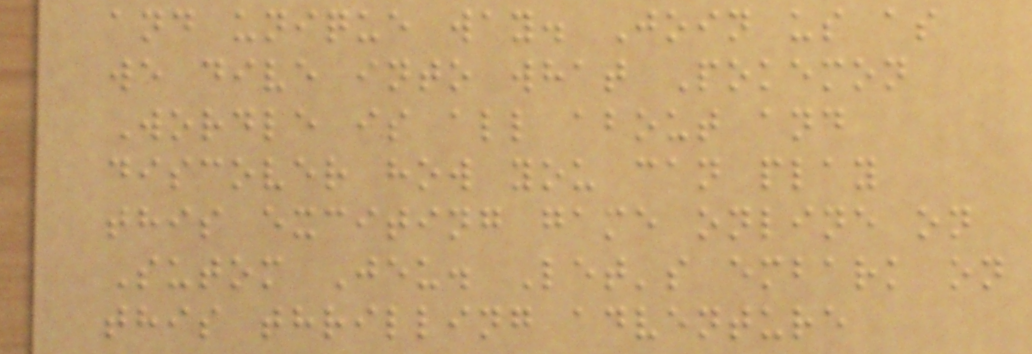and unique way. Join us as
we dive into what Pokemon
Wordle is all about and
discover how you can play
this exciting game online on
Sutom Jeu. Let's embark on
this thrilling adventure
